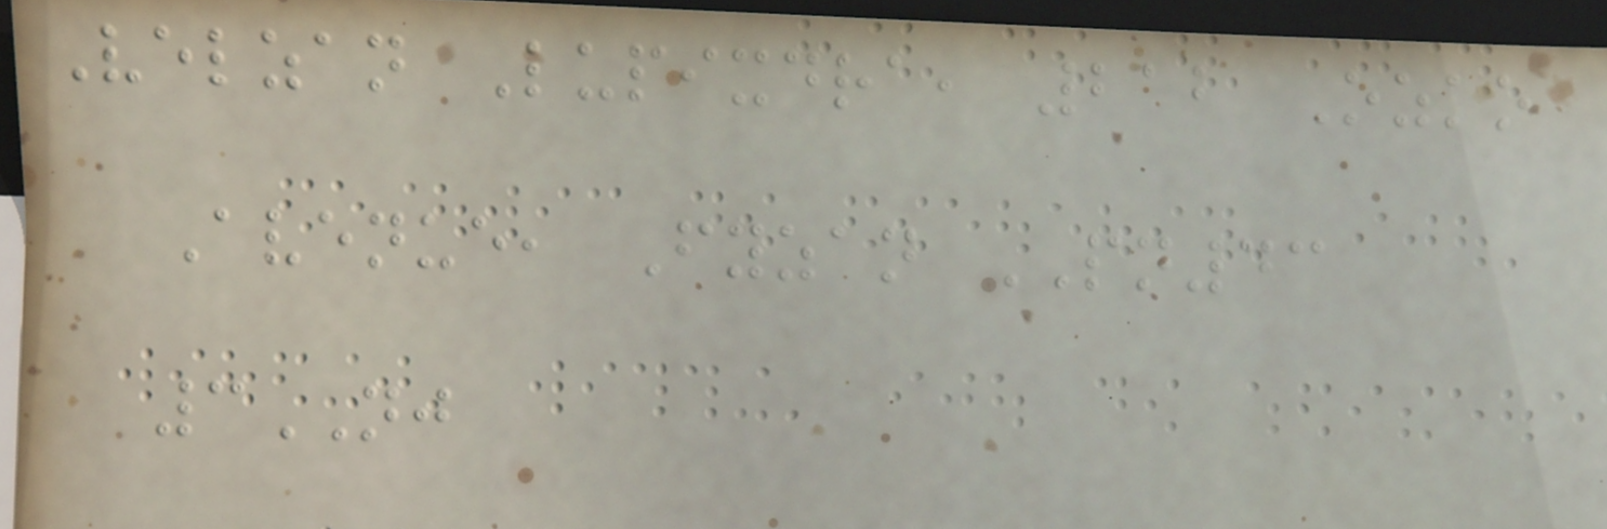Velzan Lupixdra, 212 Ozko
Avenue, Fyzan PN43
3NJ
